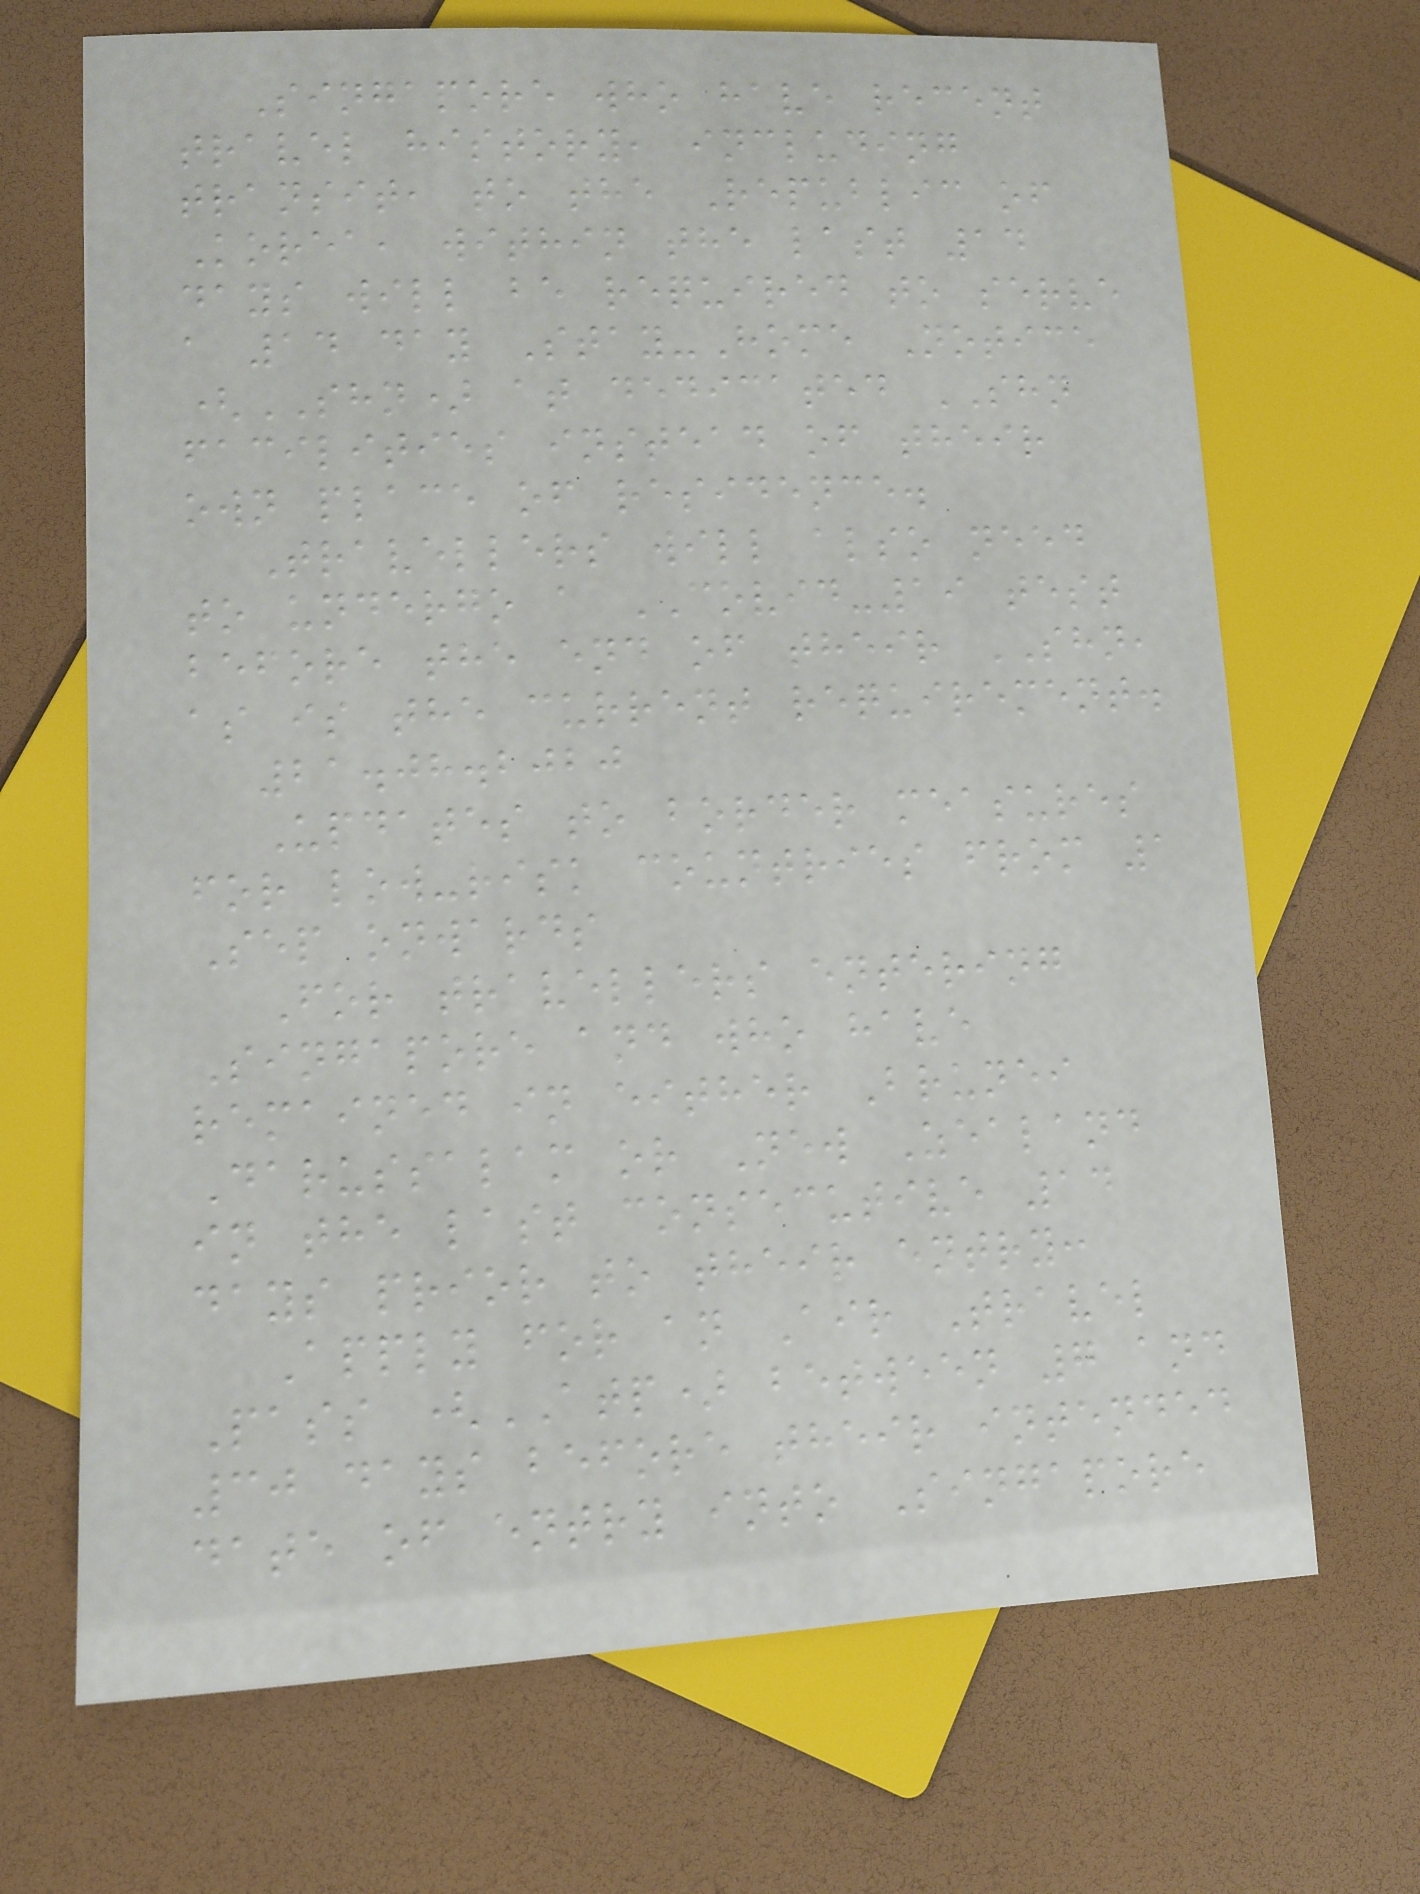Singapore who have recent
travel history, including
transit, to the Republic of
Korea, within the last 14
days will be required to serve
a 14 day Stay-Home Notice
(SHN) at dedicated SHN
facilities instead of their
own place of residence.
Travellers will also need
to undergo a COVID-19 test
before the end of their SHN,
as is the current requirement.
21.08.2020
Updates to border measures
for low-risk countries from 1
Sep onwards
For travellers entering
Singapore and who have
remained in either Brunei
Darussalam or New Zealand
in the last consecutive 14
days prior to their entry:
Apply for an Air Travel
Pass (ATP) between 7 and
30 days before their intended
date of entry into Singapore
